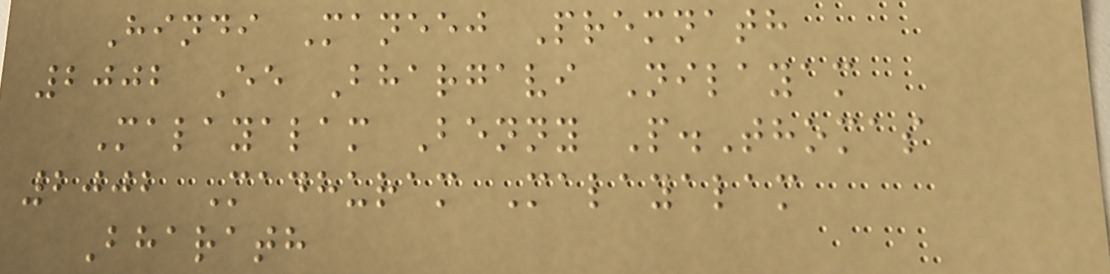Hindi Maneej Premnath
2002 Ee Bhargavi Nilayam
Malayalam Benny P.Thomas
2002 Madhuram Malayalam
Bharath
